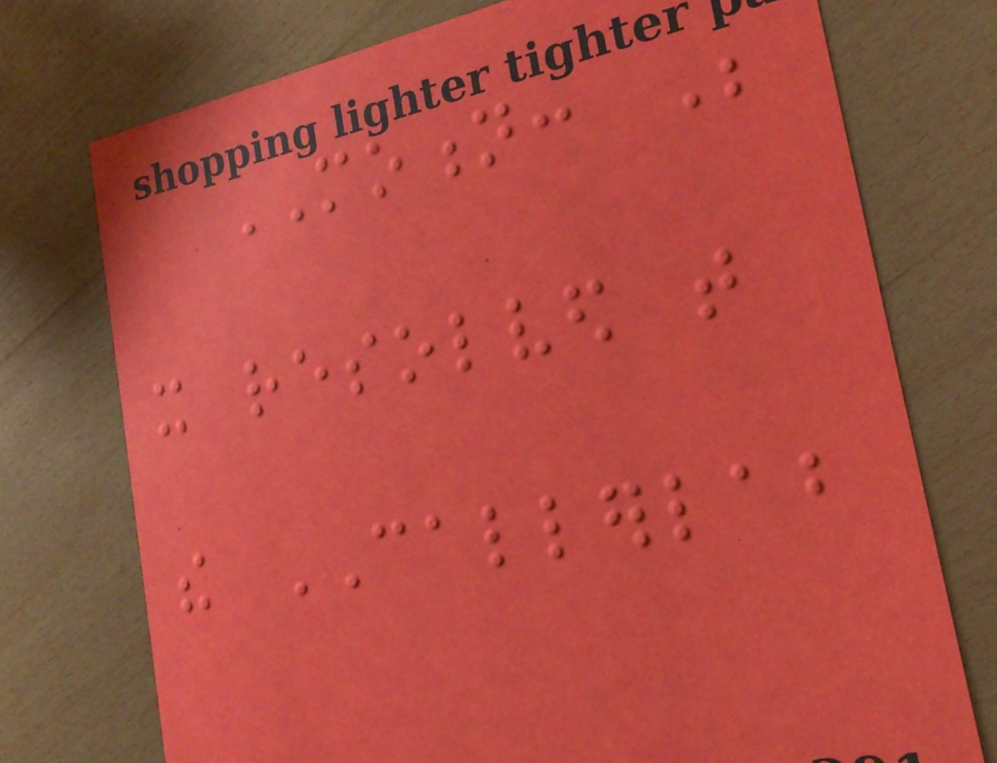MOTION: Be
it resolved that
the CALLERLAB
